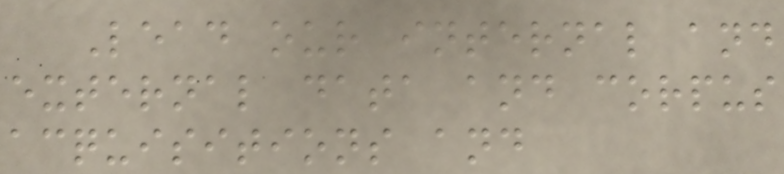Lead our internal and
external data and corpus
acquisitions and
